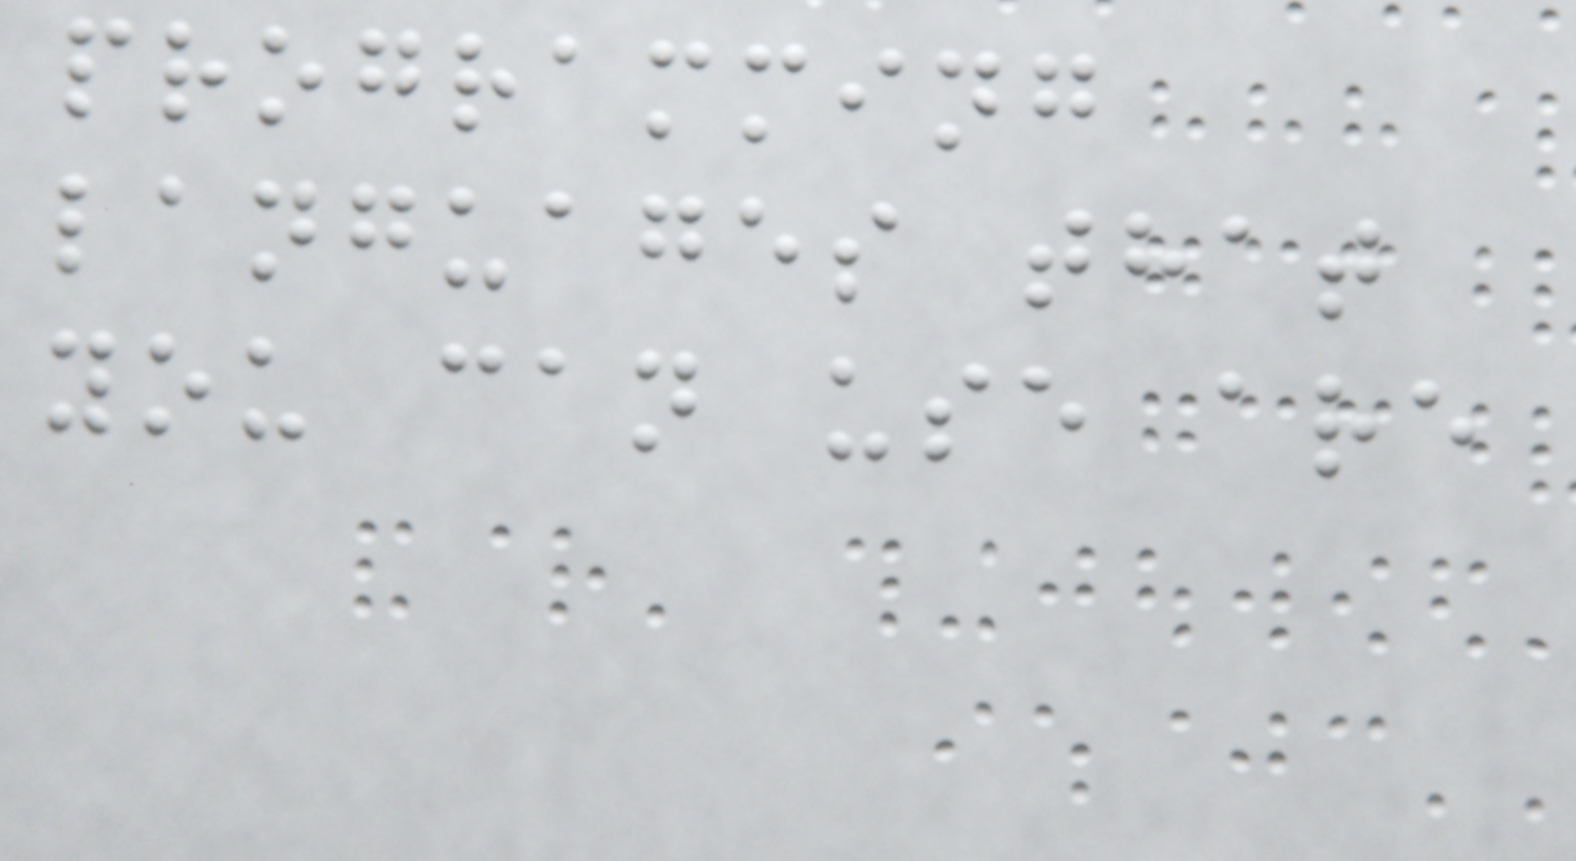programming
languages that
you can use are
